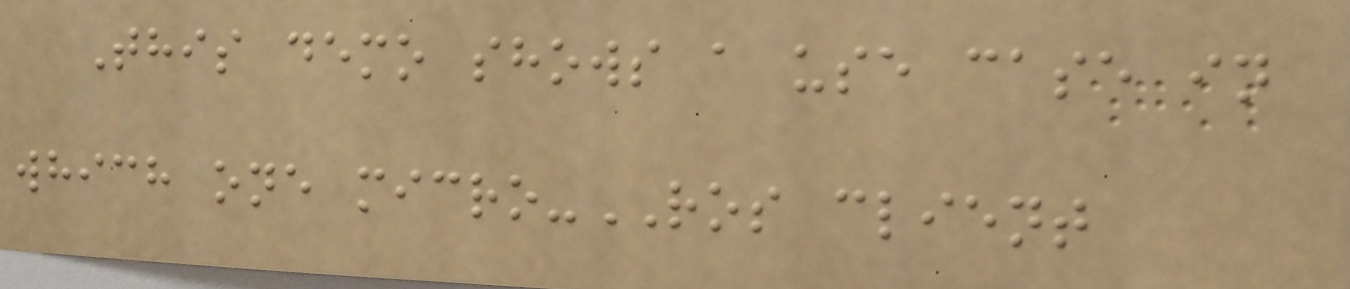This demo shows a use case in
which one micro-ROS client
